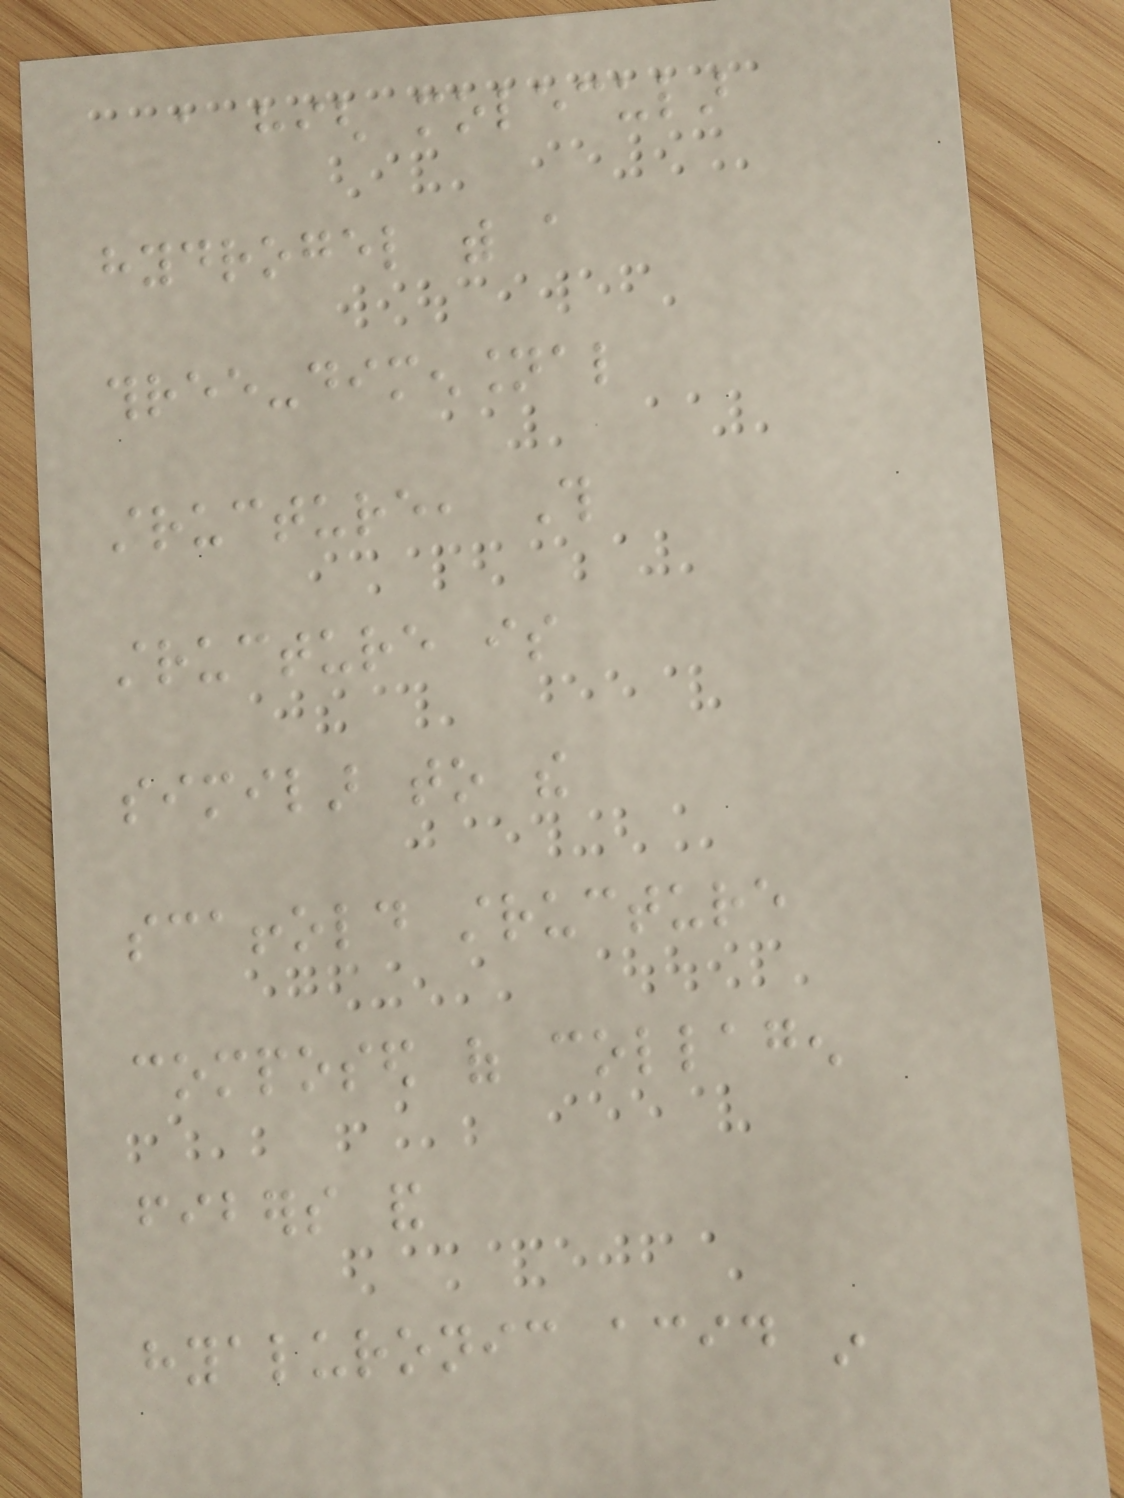a high molecular
hydrogel with a
three-dimensional
structure, This
structure is
similar to the
scaffold structure
composed of collagen
fibers and
hyaluronic acid in
